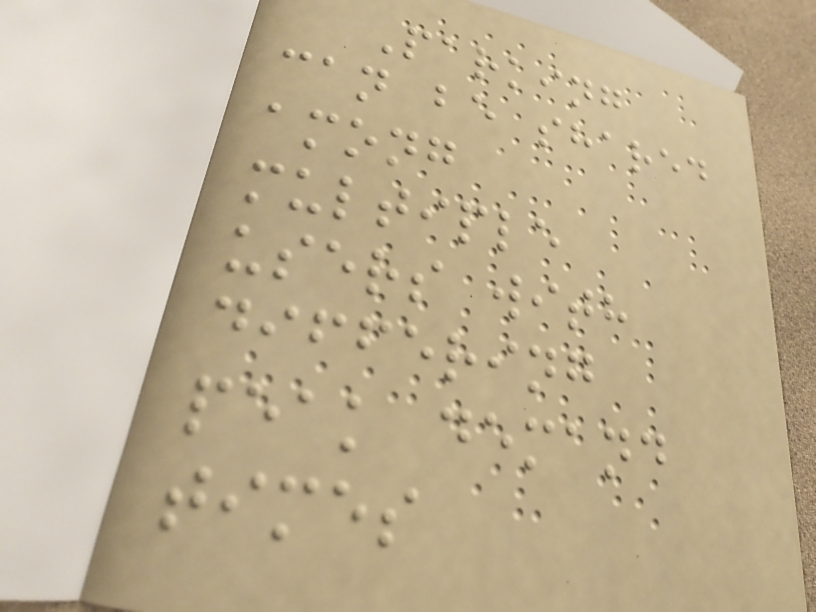Parking
can be shared
among
multiple
users with
differing
peak demand
times
